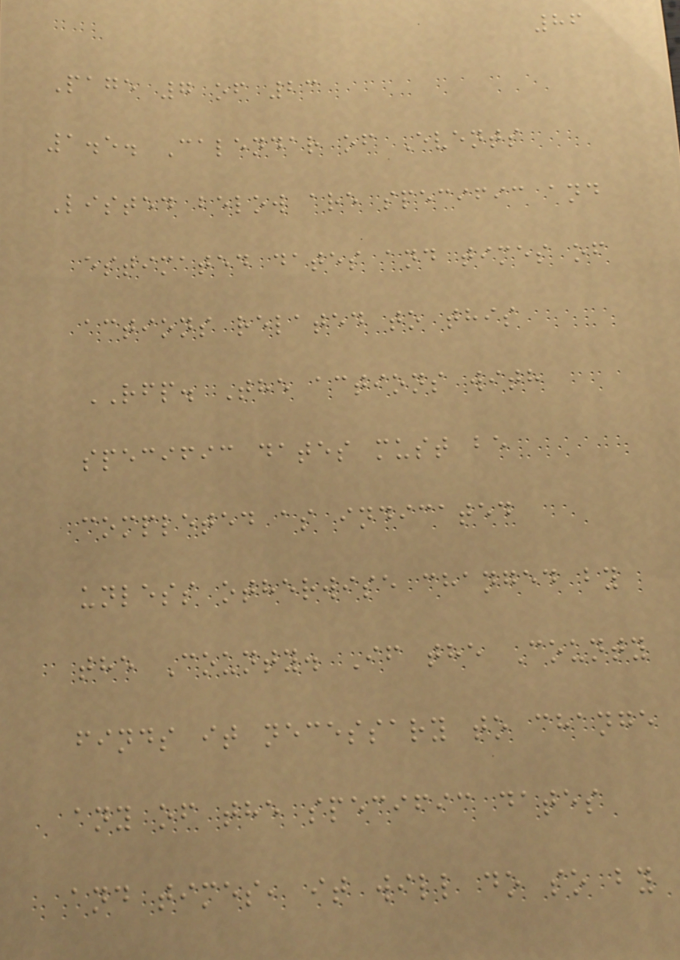86
Page 7 of 23
1.5. Calendar of Events
Listed below are specific and
estimated dates and times of
actions related to this
RFP. The actions with
specific dates must be
completed as indicated
unless otherwise changed by
the County. If the County
finds it necessary to change
any of the specific dates
and times, it will do so by
